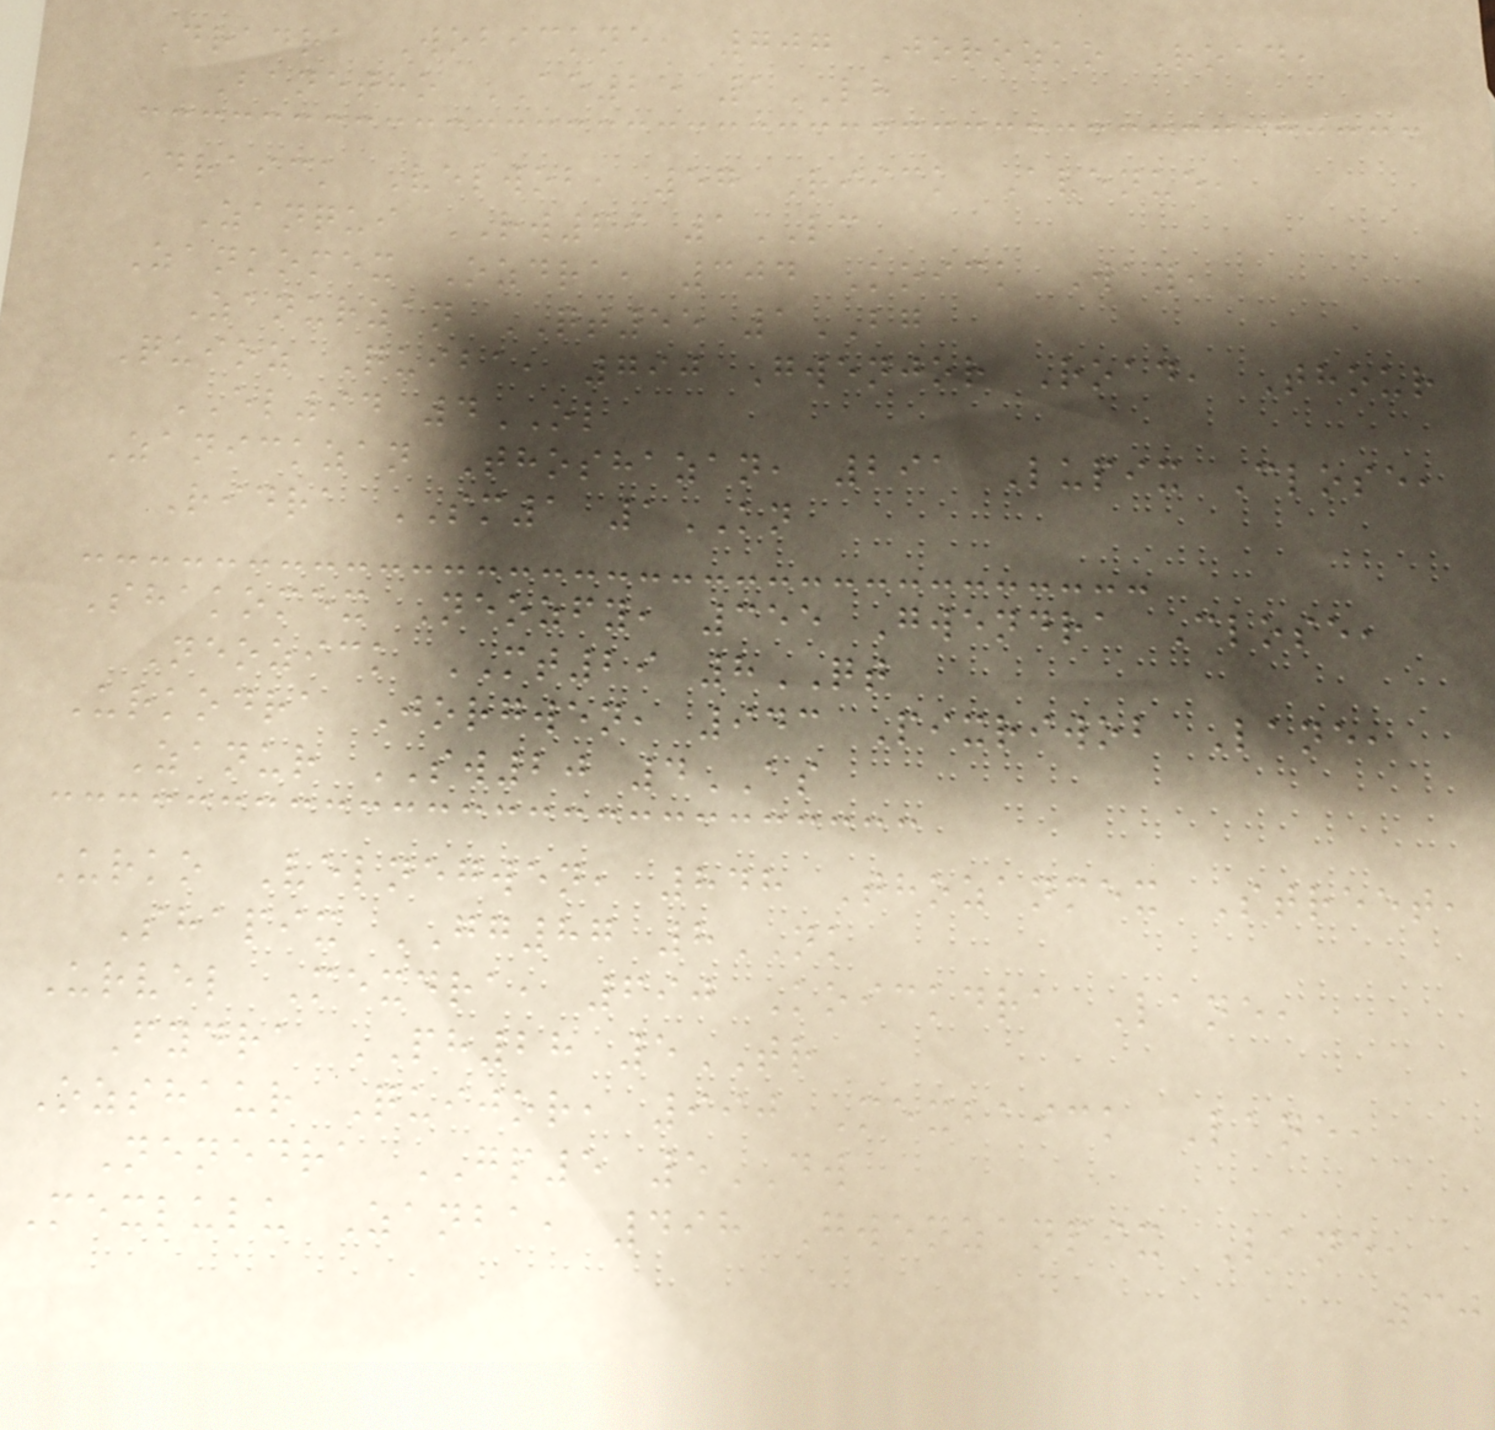Dradra Wobickne, 707 Jorozko Road,
Banetho AE25 1LH
Draick Velwob, 57 Riick Avenue,
Zanqui RW69 1LC
Zankomex Ozdra, 304 Koick Way,
Zanurzan QT55 1BG
Quioz Quiba, 790 Gwenjor Road, Thour
EL94 4OL
Zanickzan Thoshazan, 291 Lupix Close,
Ridra SM1 1KN
Shakomex Neozfy, 355 Gwendra Close,
Neozick MT29 8QT
Urkodra Jorgwen, 943 Pixriwob Lane,
Zanur SW20 4AS
Urko Velnegwen, 848 Thozanmex Street,
Shapix GG87 8NK
Urvel Mexdra, 690 Koickdra Lane,
Fydra PH28 5TR
Ozshaur Quijor, 990 Mexbaick Lane,
Nenedra GP5 5DW
Mexlulu Zanba, 498 Gwenzanpix Lane,
30
